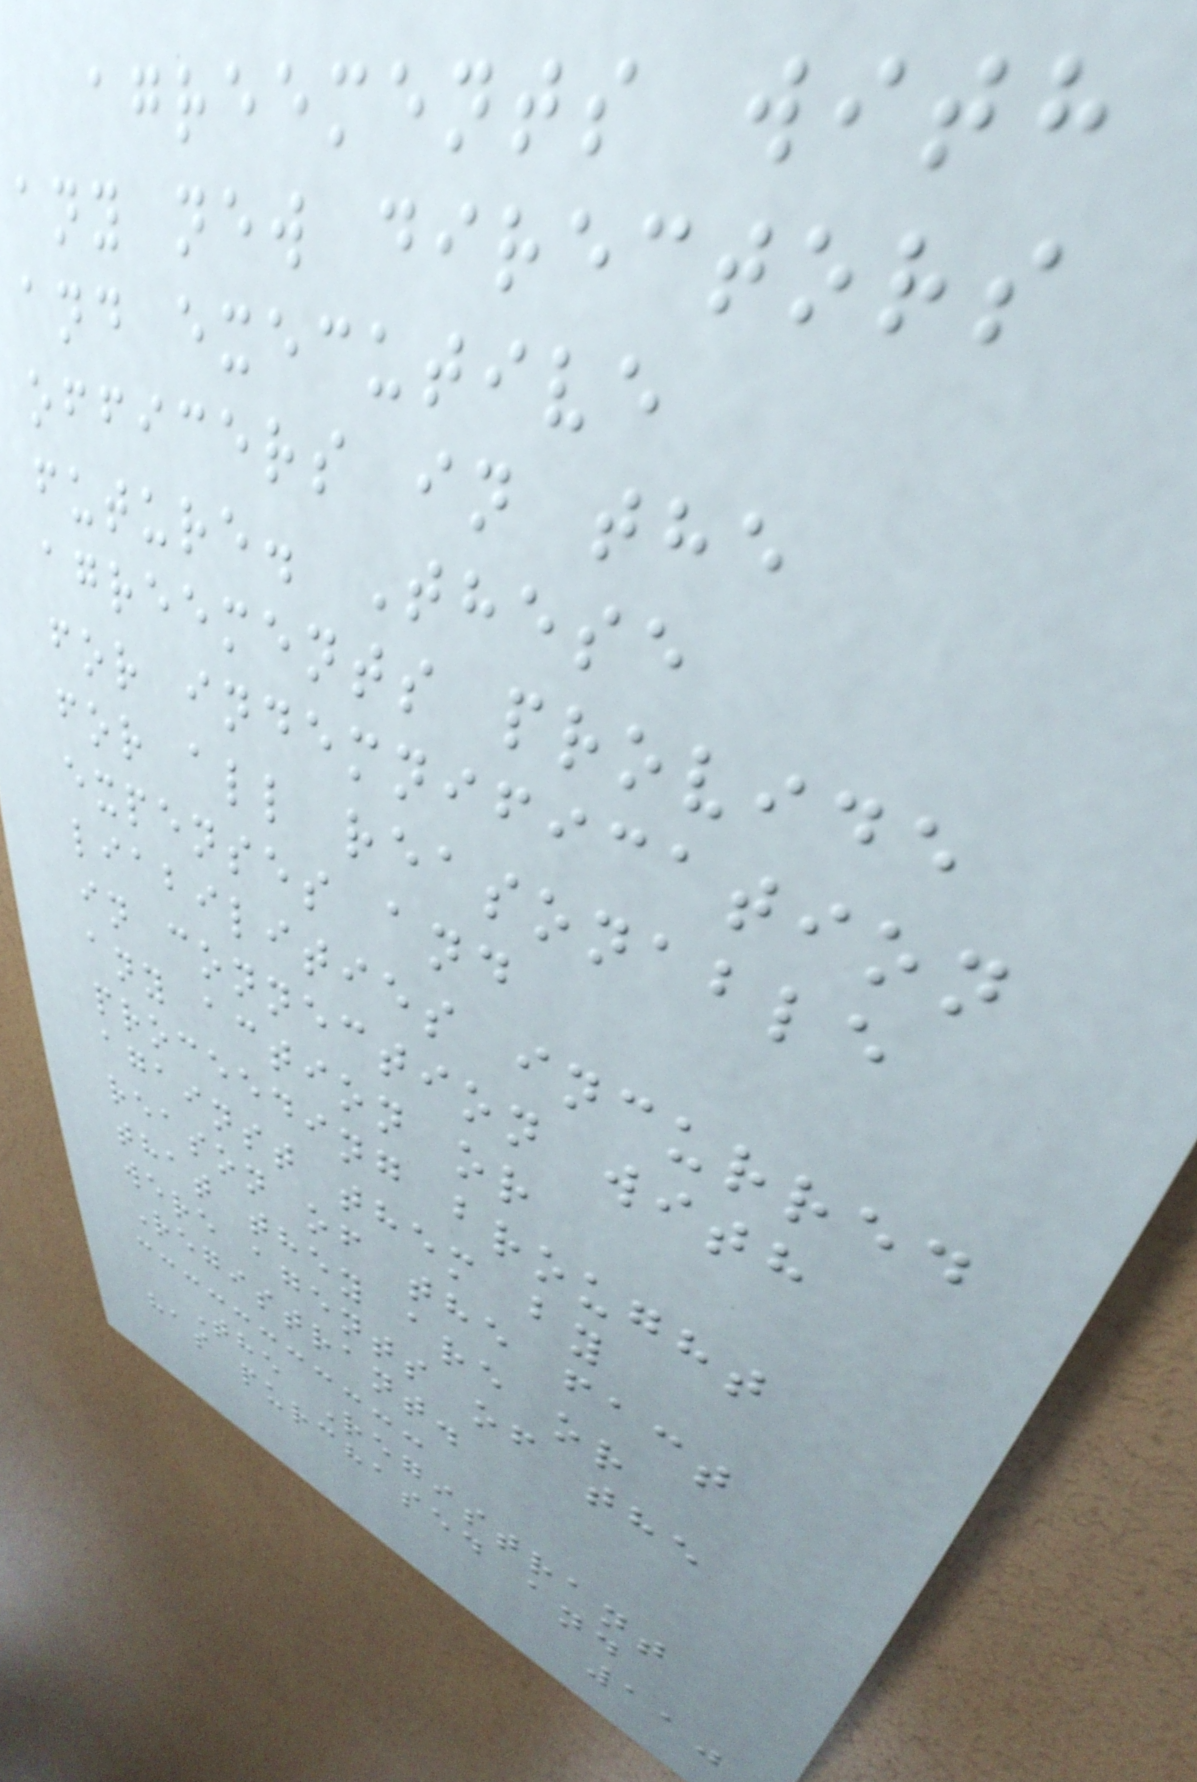agreements with
any new directors
and executive
officers in the
future. These
agreements provide
for indemnification
for all reasonable
expenses and
liabilities incurred
in connection with
any action or
proceeding brought
against them by
reason of the fact
that they are or
were agents of the
Registrant.
The Registrant
has purchased and
110
